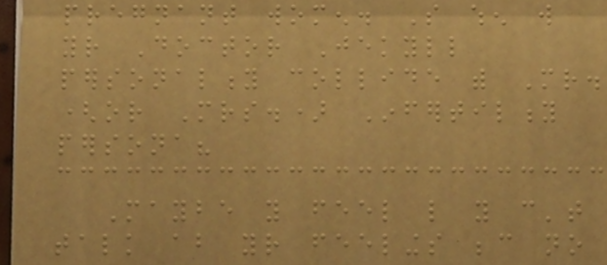pregnant women. So when will
your Doctor Jekyll
personality collide with Mr.
(or Mrs.) Infertility
persona?
Maybe you feel like you can't
talk about your feelings because no
